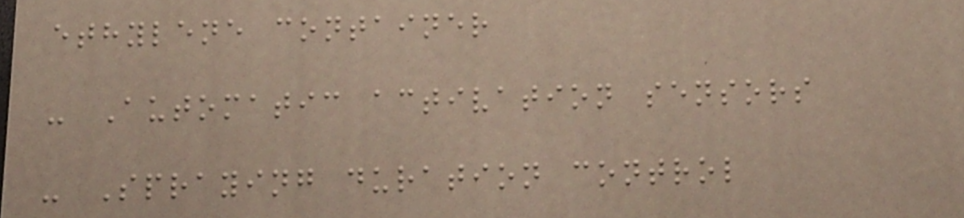ethylene container
- Automatic activation sensors
- Spraying duration control
